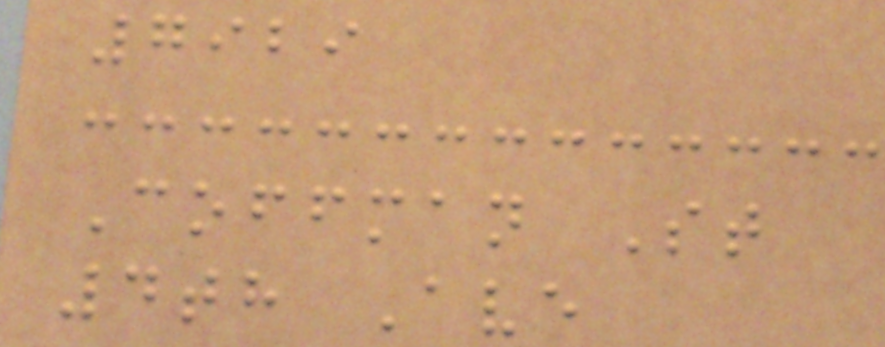7929
Coffman St
4th Ave
